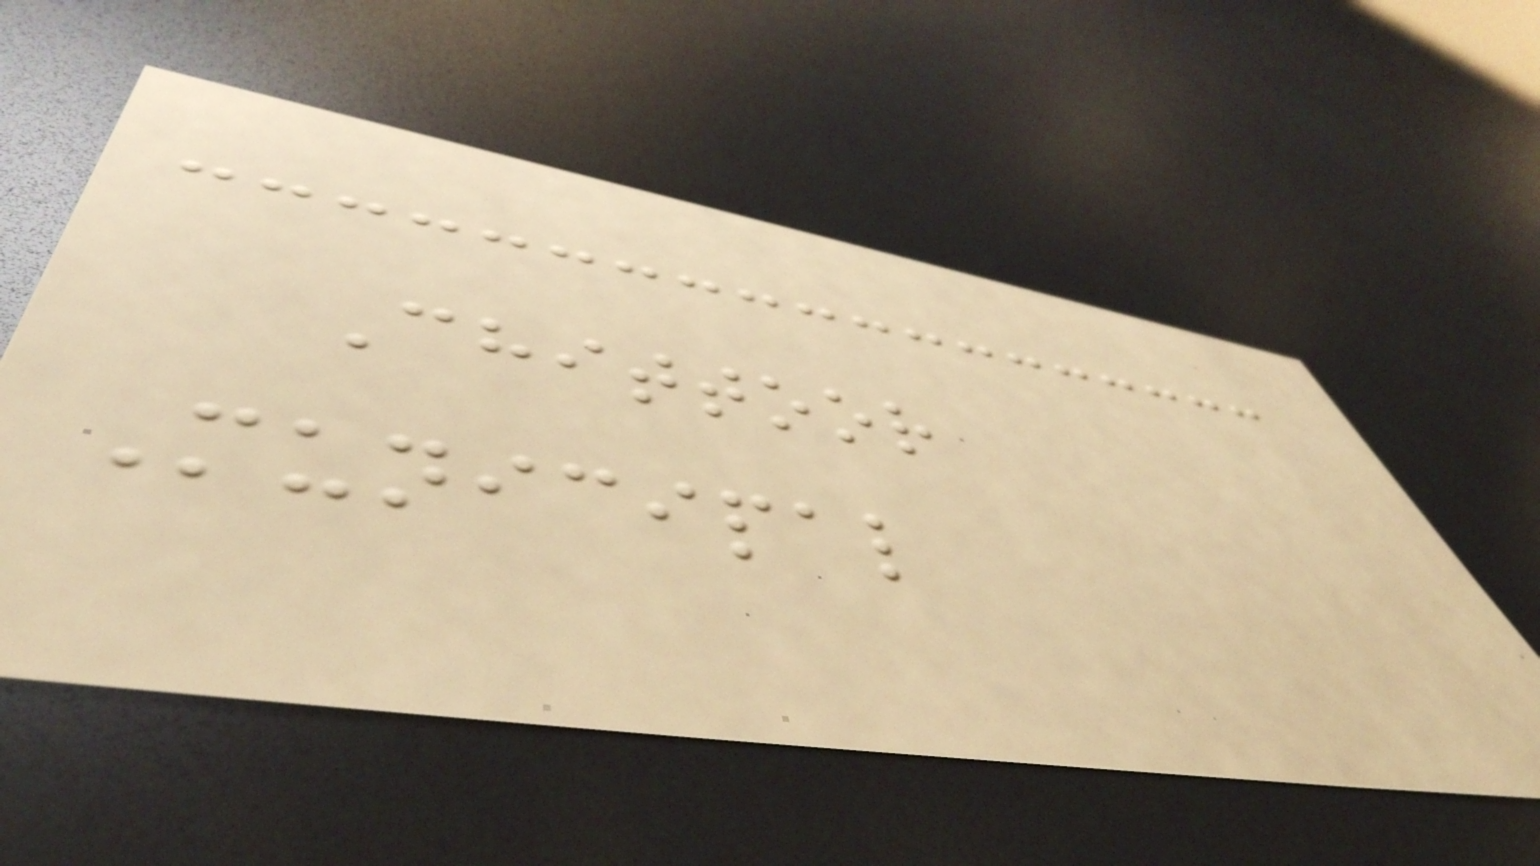Chittoor
Municipal
